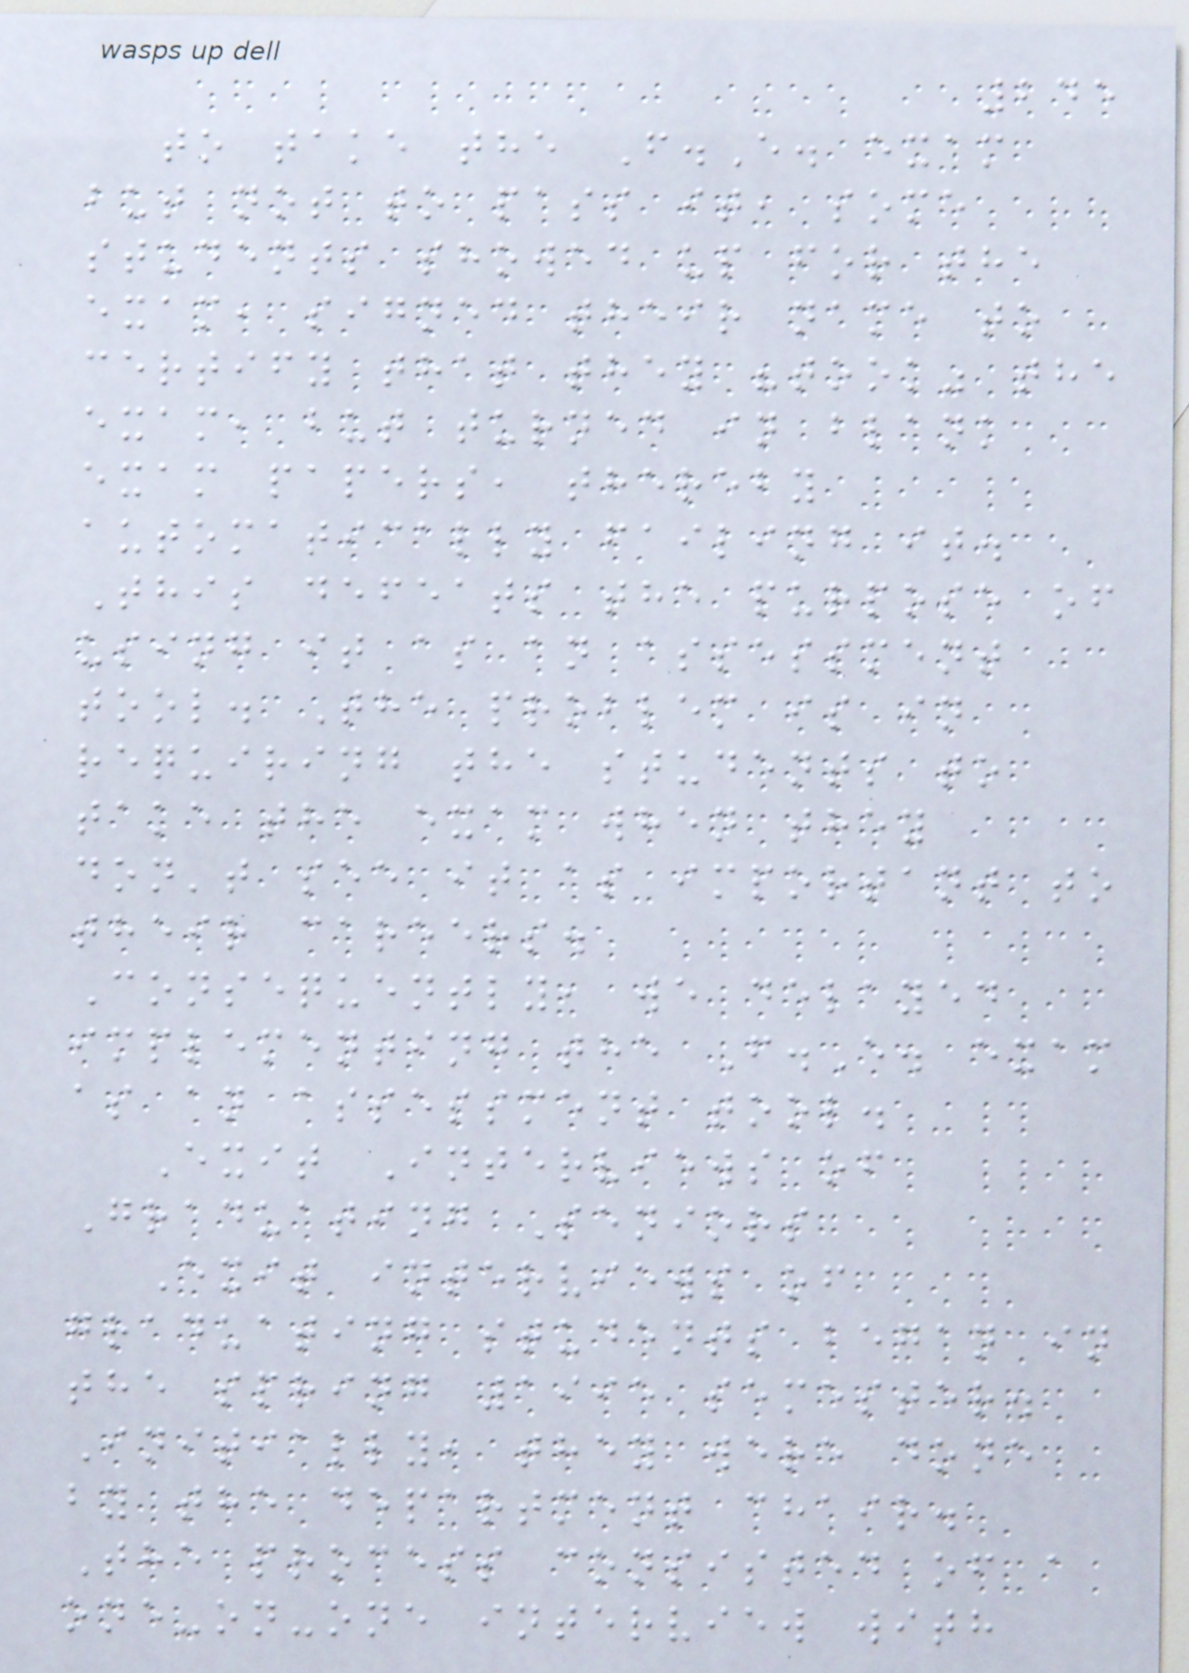245
to take the F.E. exam
but not to pass it, some
students showed up for the
exam, signed their name to
certify that they "took" the
exam, but turned in blank
exam papers, thereby
automatically failing it.
This defeats the purpose of
using it as an assessment
tool. The problem is in
requiring the students to
take the exam when they
don't see it as important to
their careers.
Consequently, we delayed
implementing the F.E. exam
as an assessment tool.
Exit Interviews of
Graduating Seniors
Exit interviews of
graduating students began in
the spring 1995 semester.
Initially, they were done
by the department chair.
The process consisted of a
one-on-one interview with
